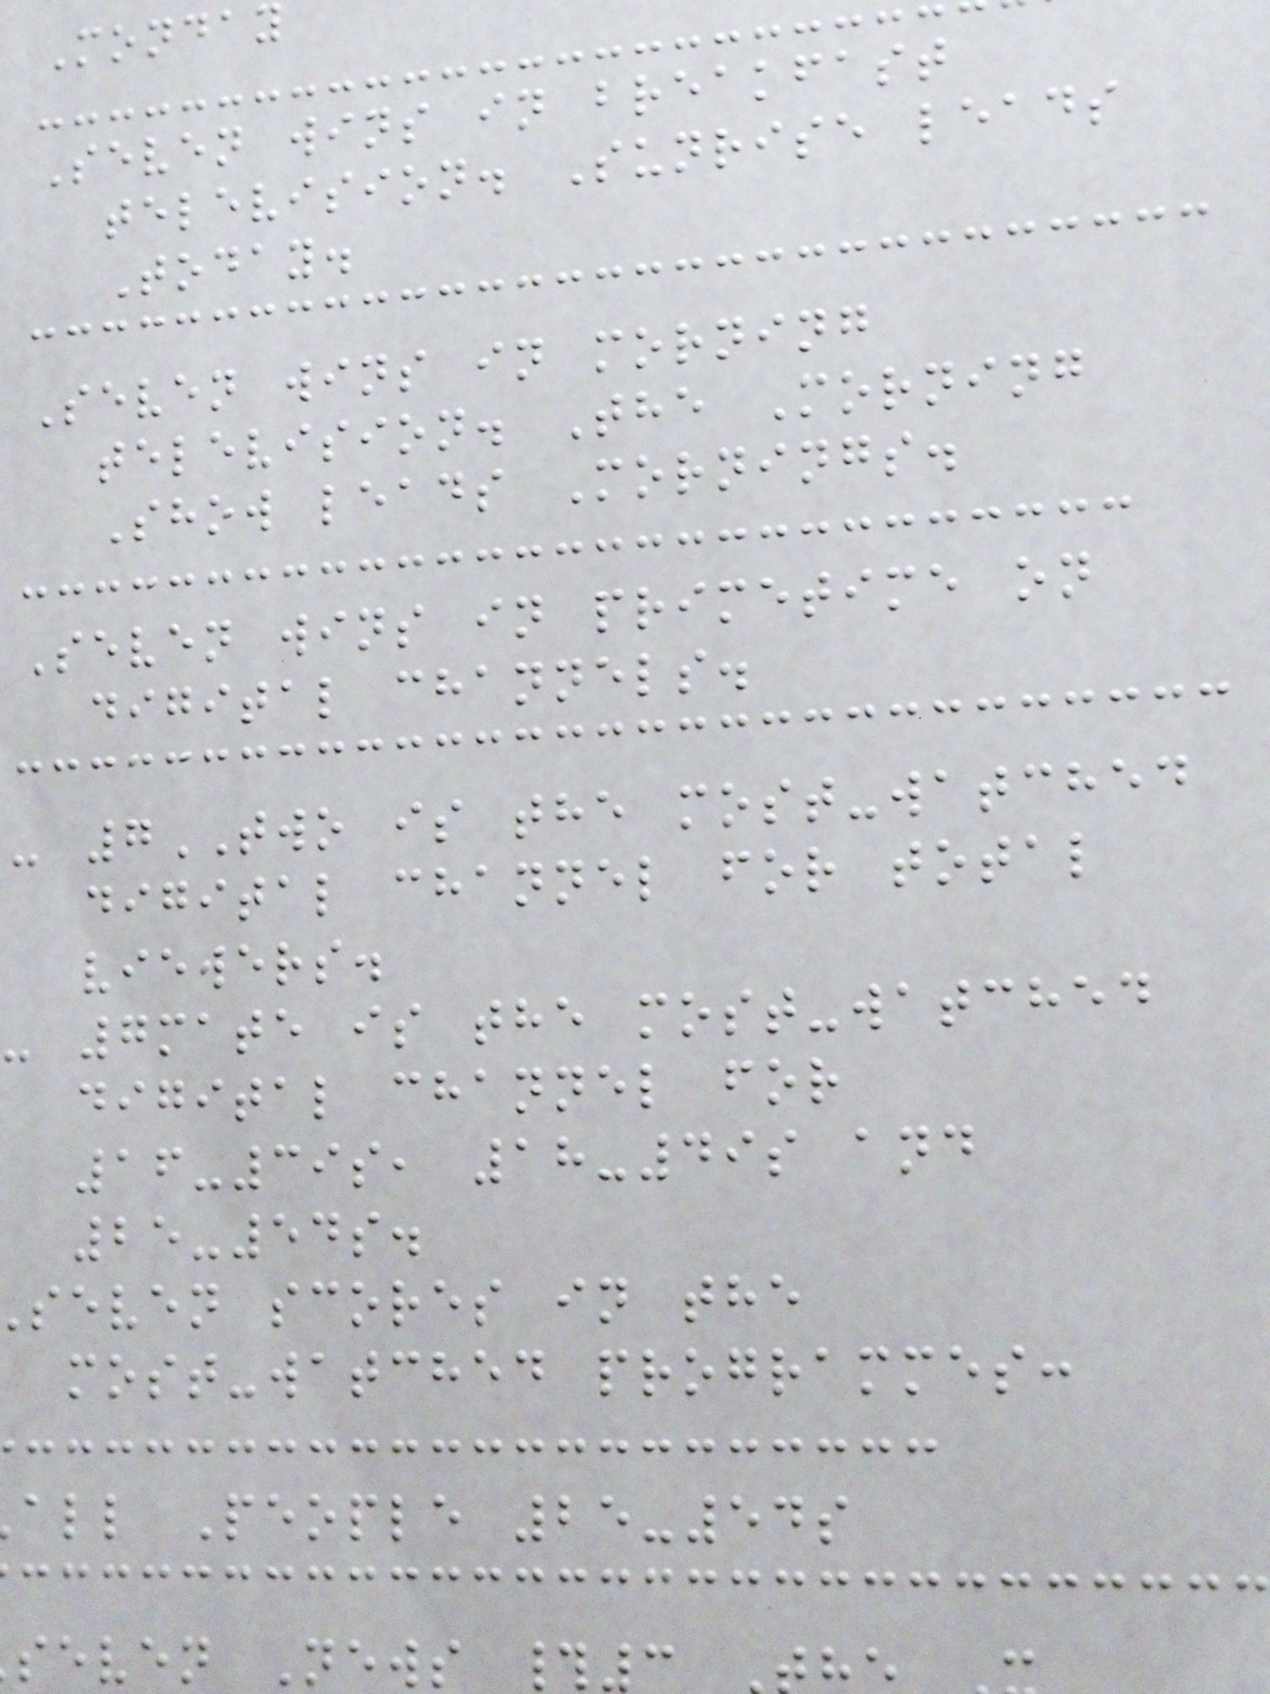Monday
Seven wins in breakfast
television. Sunrise leads
Today.
Seven wins in morning
television. The Morning
Show leads Mornings.
Seven wins in primetime on
digital channels.
- 7TWO is the most-watched
digital channel for total
viewers.
- 7mate is the most-watched
digital channel for
16-39s, 18-49s and
25-54s.
seven scores in the
most-watched programmes:
all People 25-54s
seven News #3
